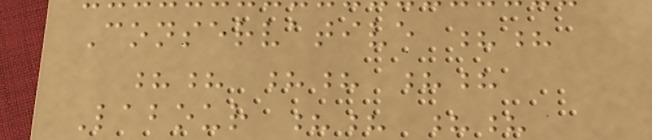Conservative ??
?? ?? ??
Labour ?? ??
